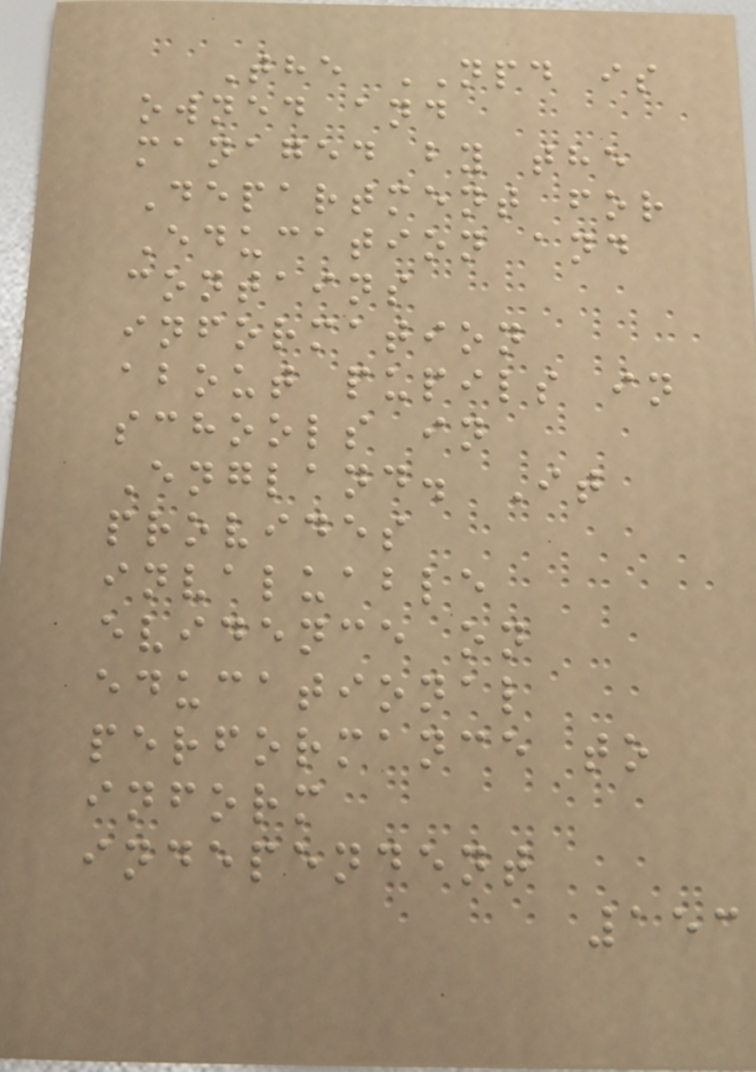The NPD is
owned and
managed by the
Department for
Education and
contains
information
about pupils in
schools in
England. It
provides
invaluable
evidence on
educational
performance to
inform
independent
153
